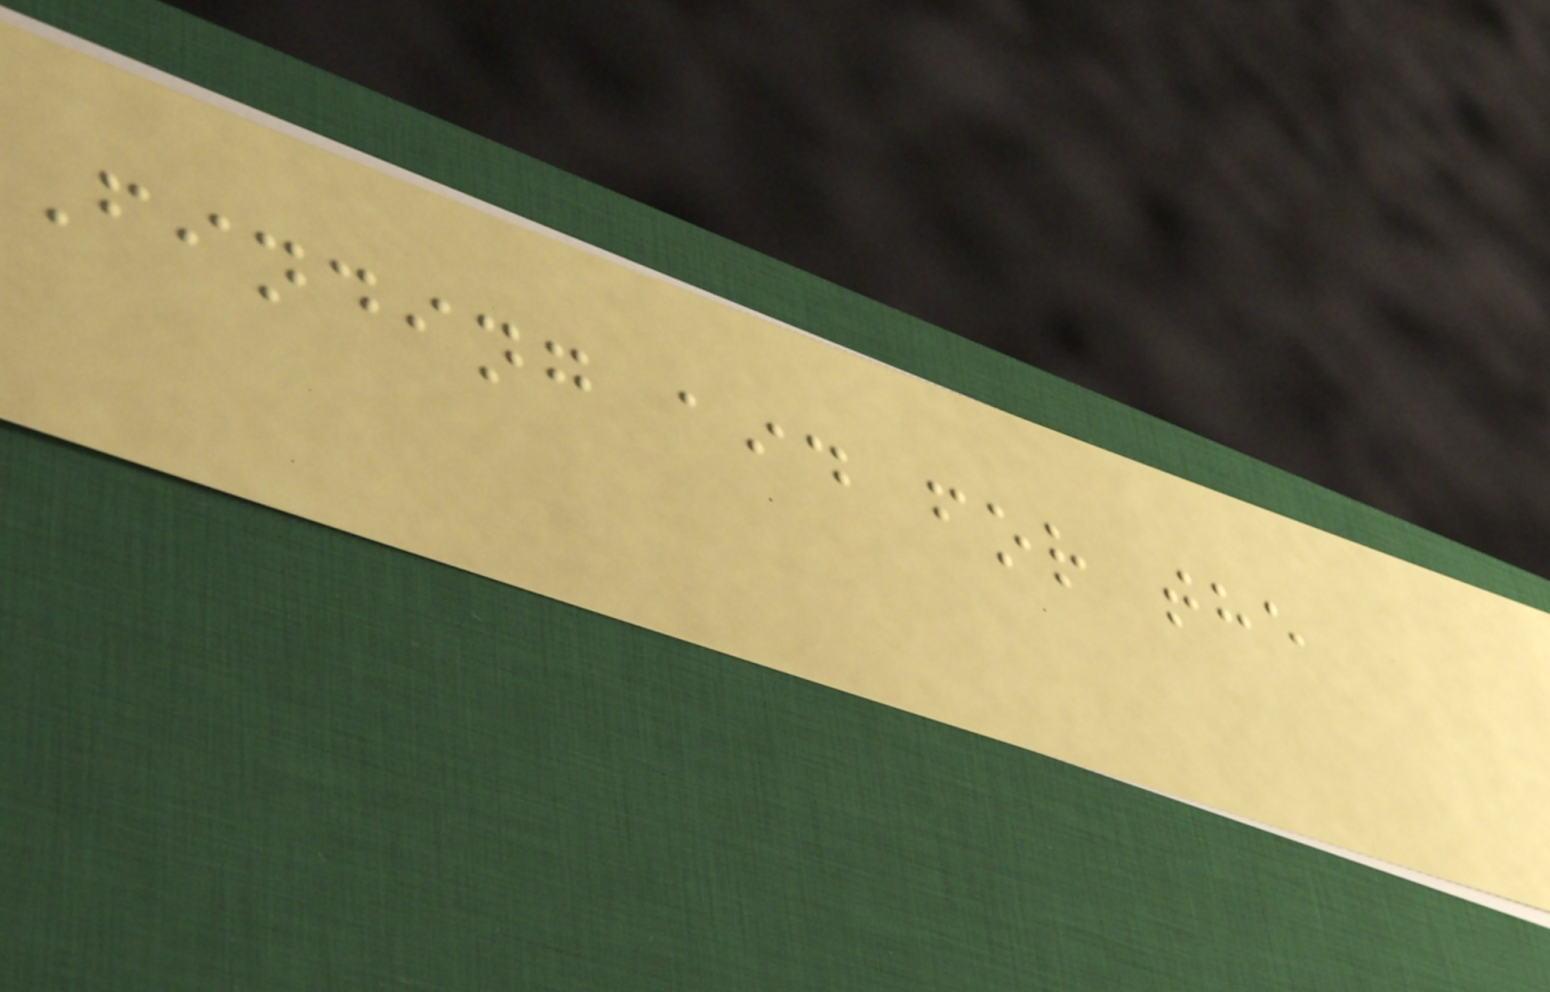Finding aid for the
